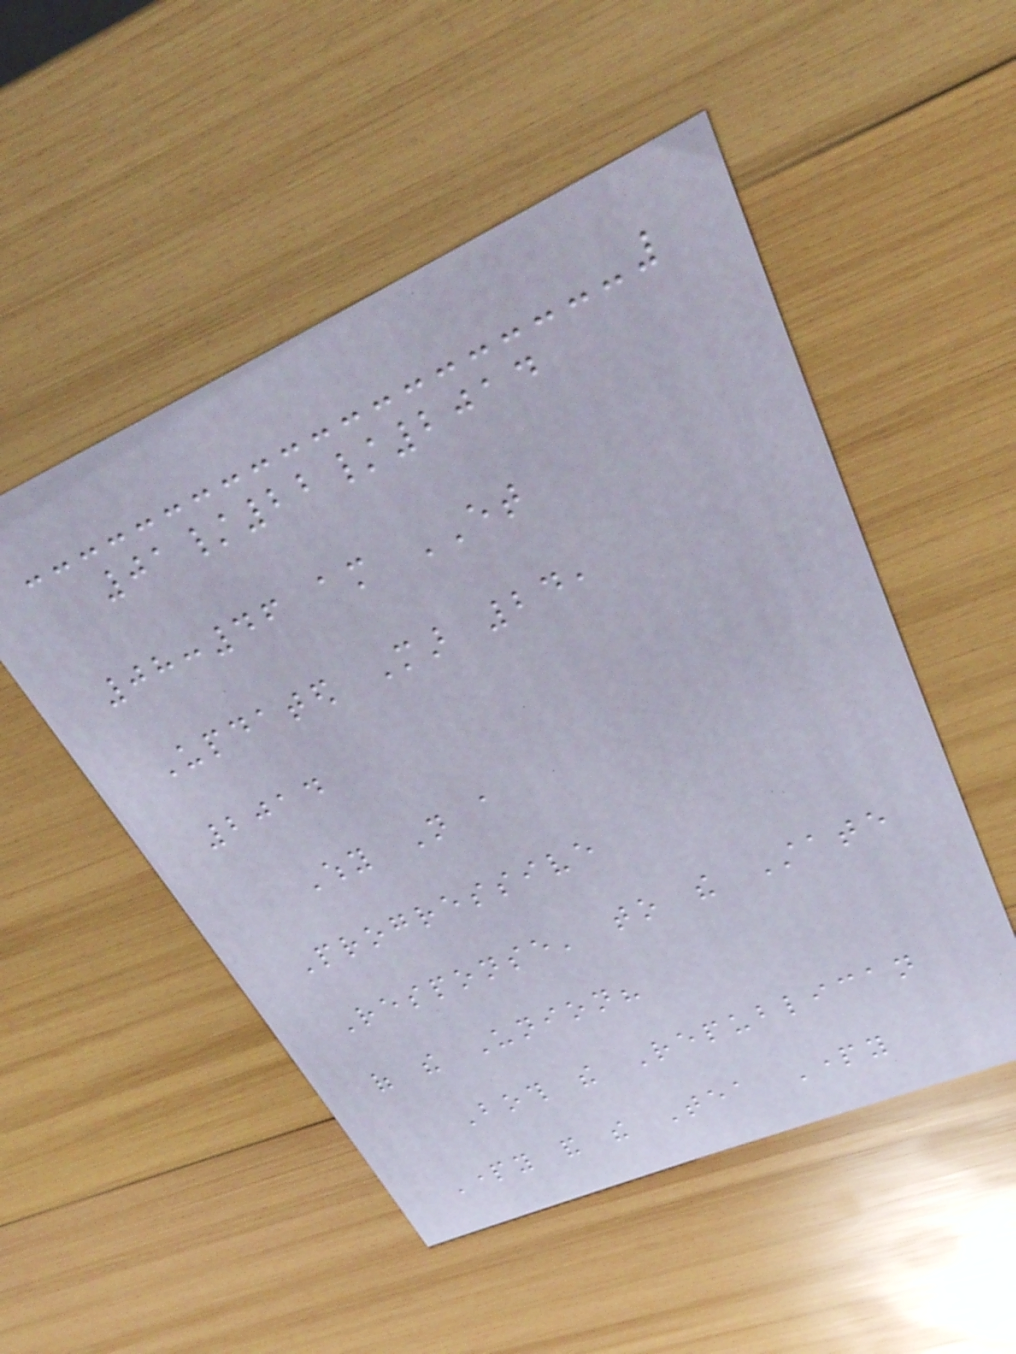01/22/2014
08:46 am ET
Updated Mar 24,
2014
Why Not a
Progressive
Response' to the State
of the Union?
Both the Republican
Party and the Tea Party
